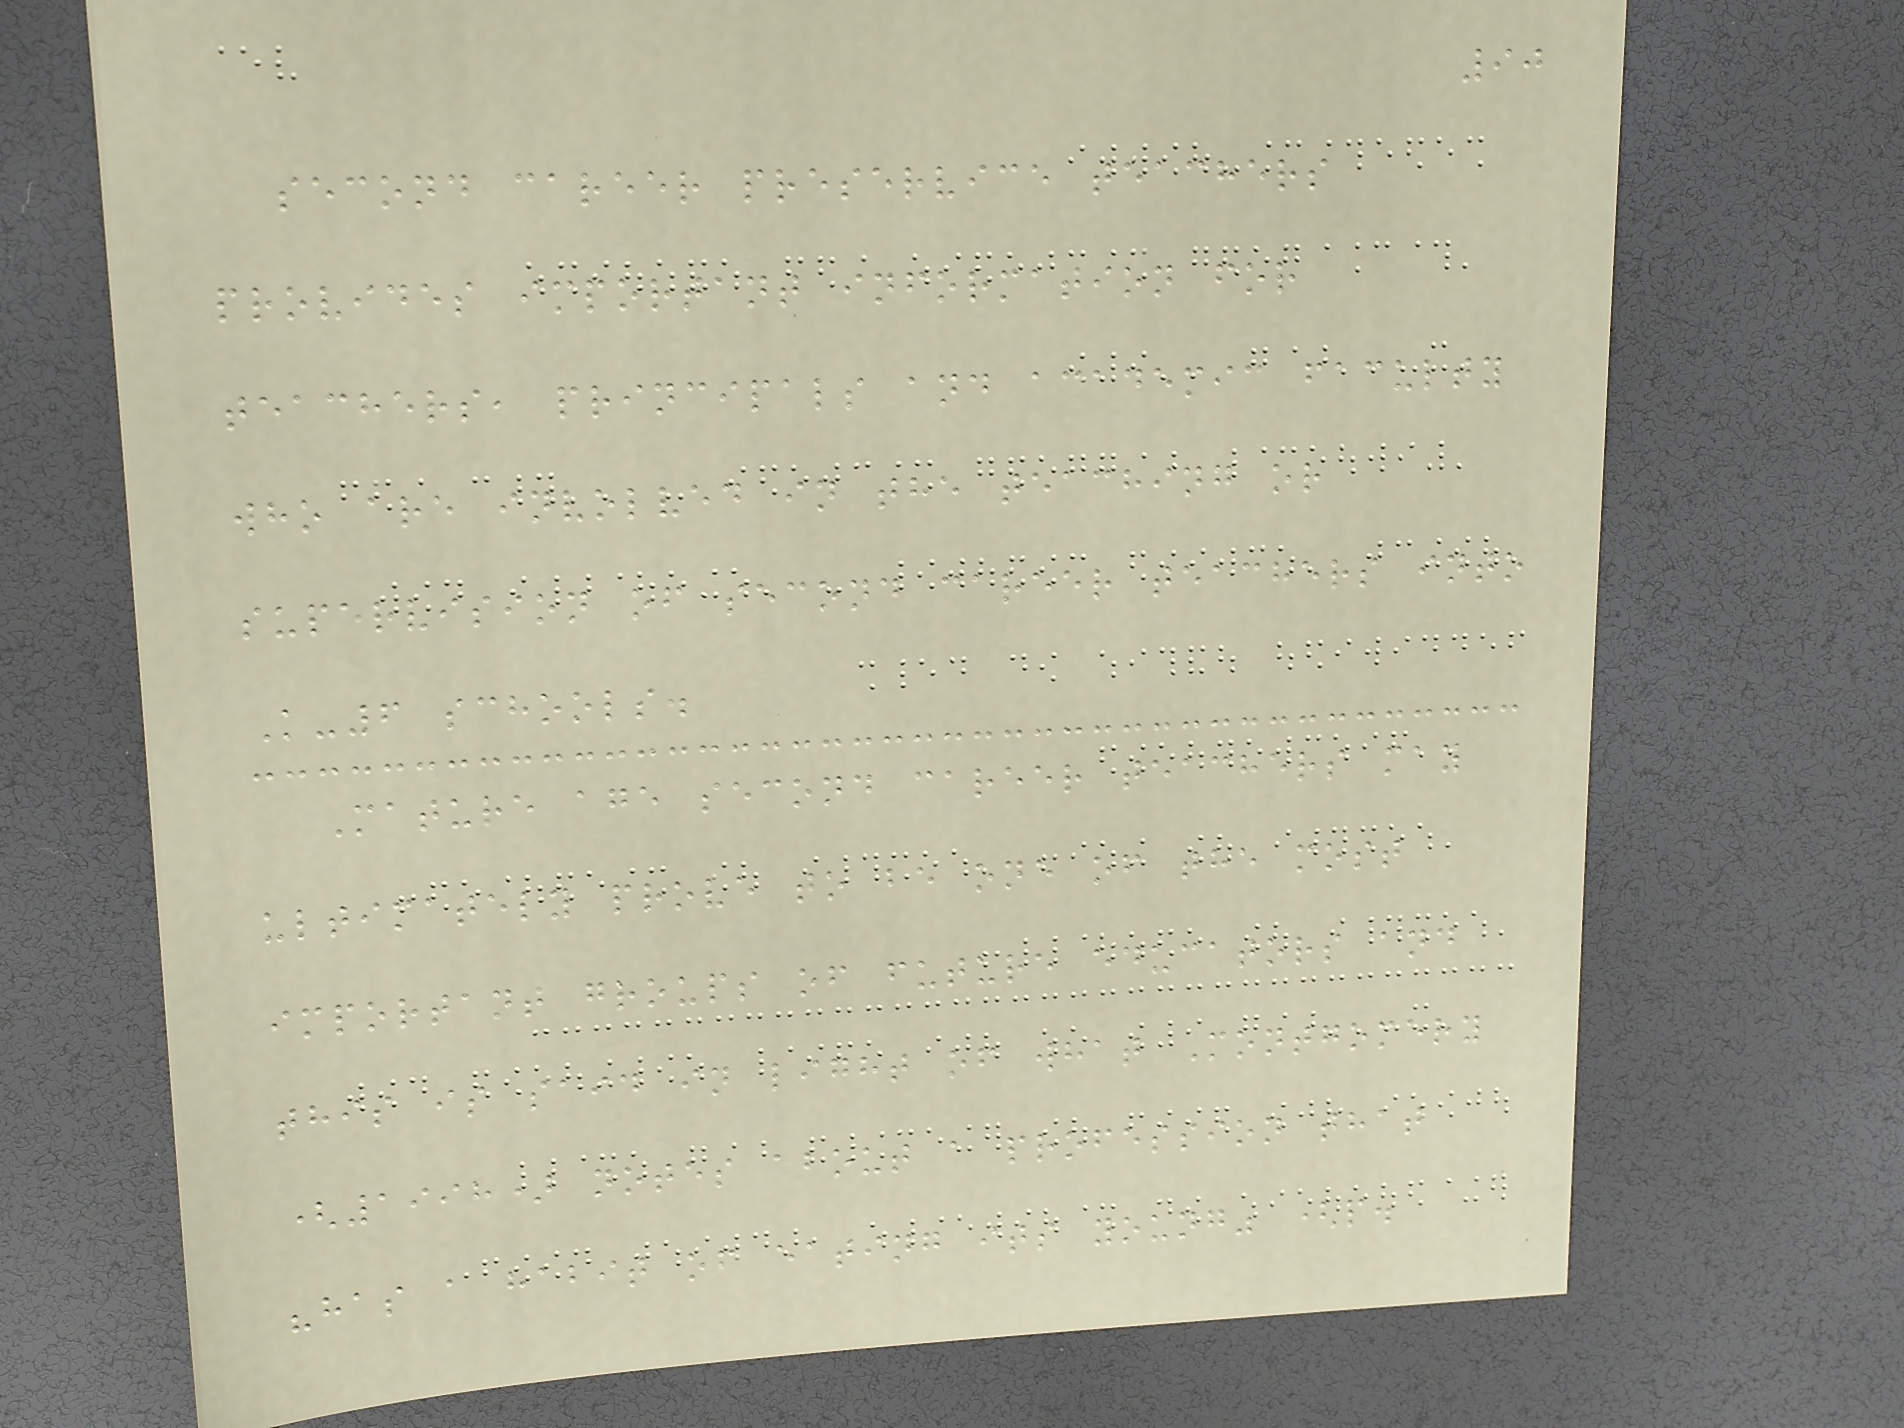90
second career preservice teachers
provides important information for
teachers, principals and academic faculty
who are involved in the teaching or
supervision of second career teachers into
K-6 schools.
Mature age second career teachers may
ultimately prove to be one of the most
important groups of future educators and
this is said in light of what Montgomery
(1998) notes about a profession that
"has a habit of eating its young" (p.
